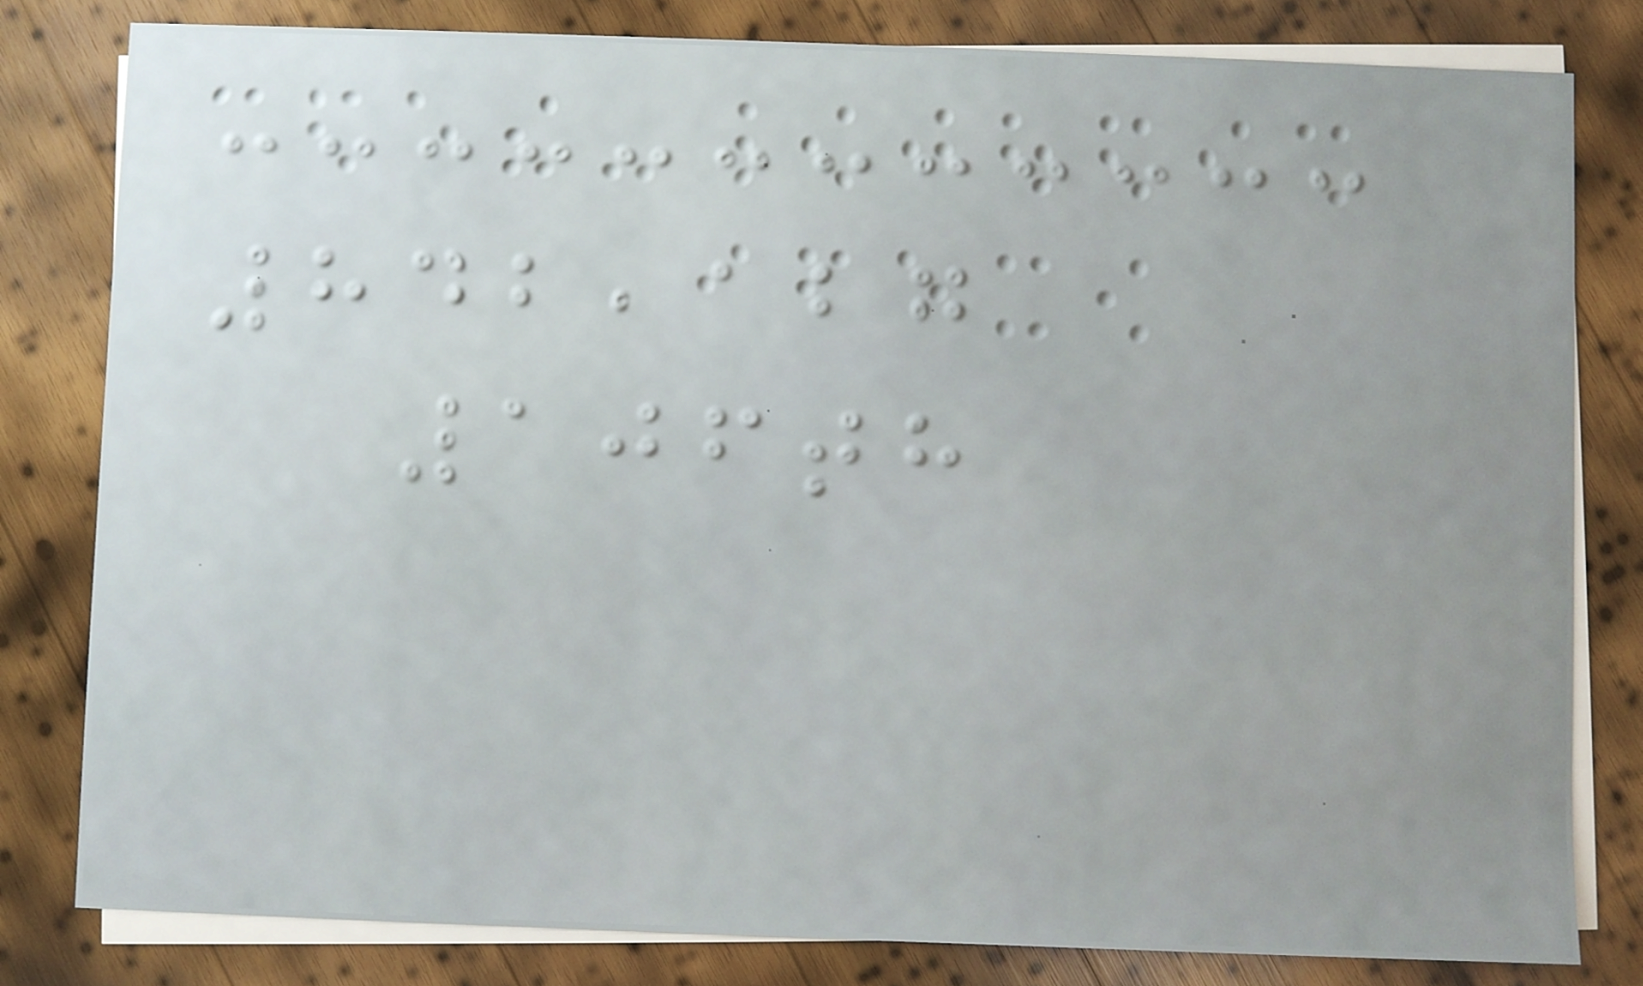842,127
106th
